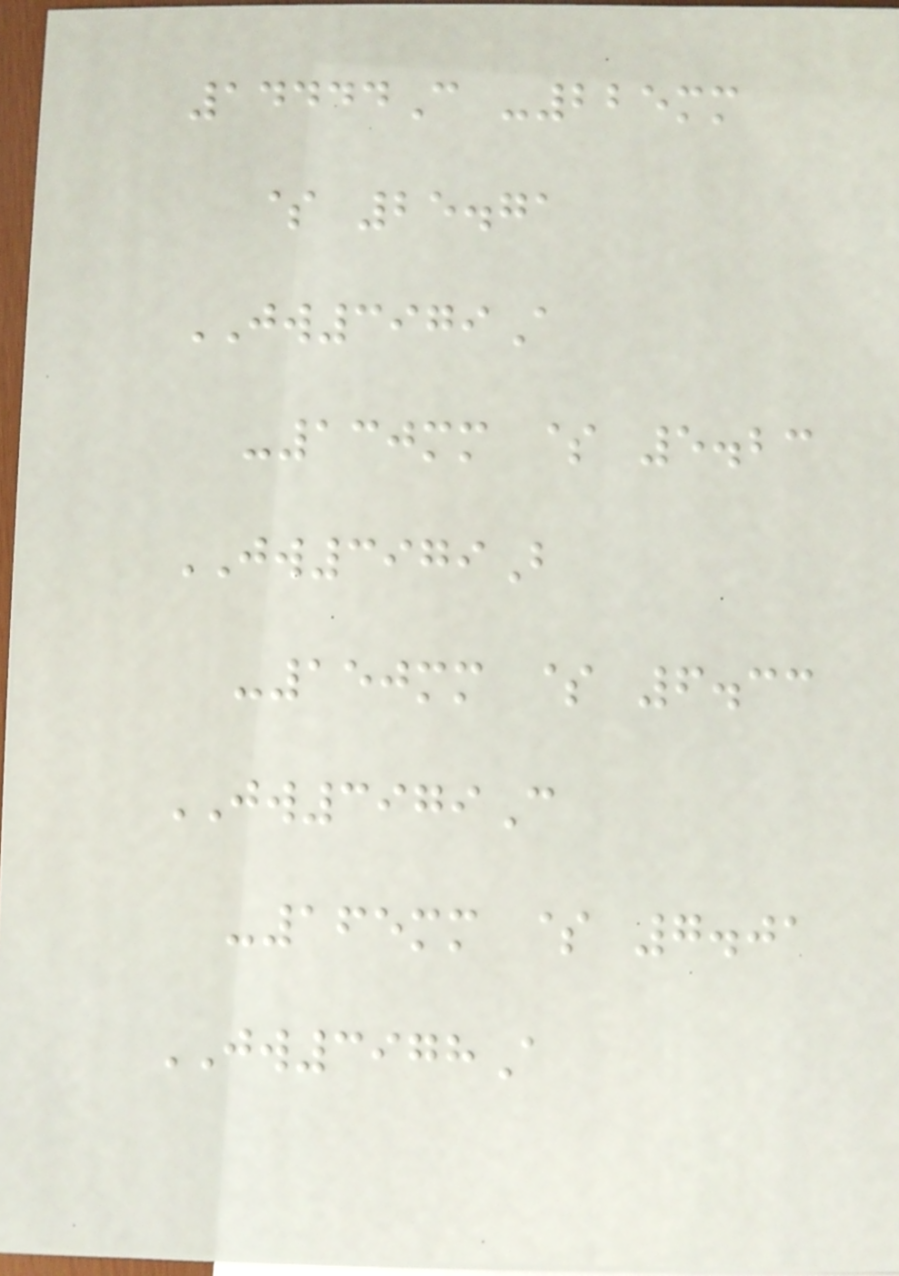14444C -225mm
$ 25.71
JW3979A
-130mm $ 5.23
JW3979B
-150mm $ 6.33
JW3979C
-165mm $ 7.01
JW3978A
